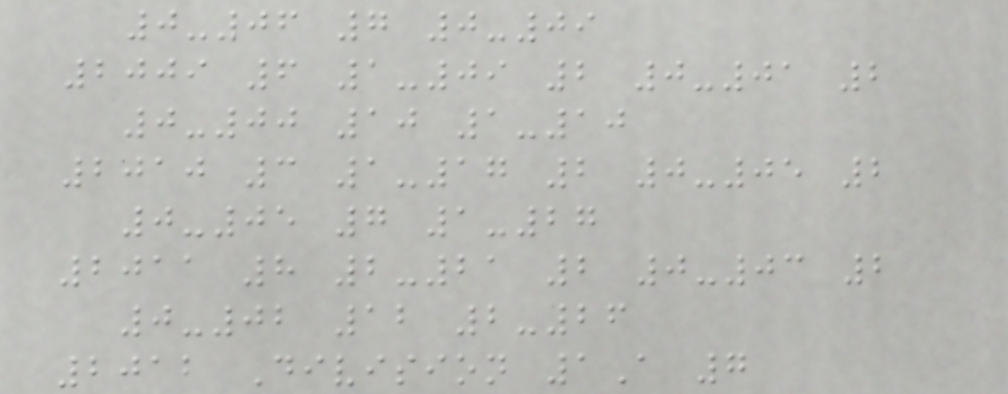0-06 7 0-09
2009 6 1-09 2 0-01 2
0-00 10 1-10
2010 3 1-17 2 0-05 2
0-05 7 1-27
2011 8 2-21 2 0-03 2
0-02 12 2-26
2012 Division 1A 7
